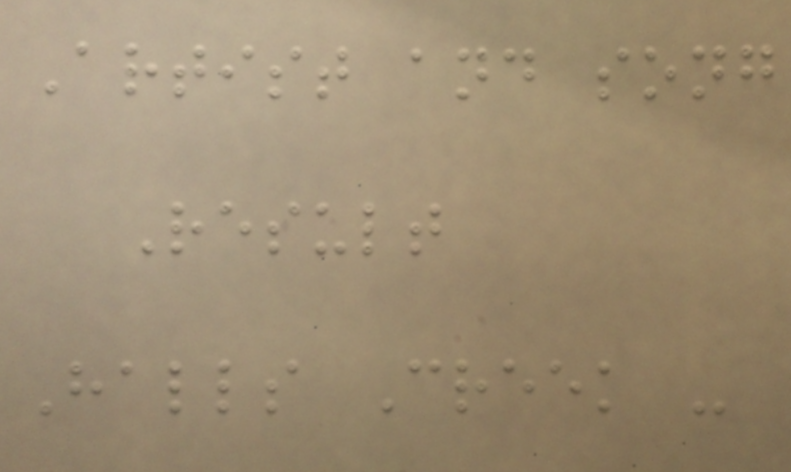Artist and song
Result
Halls Creek -
